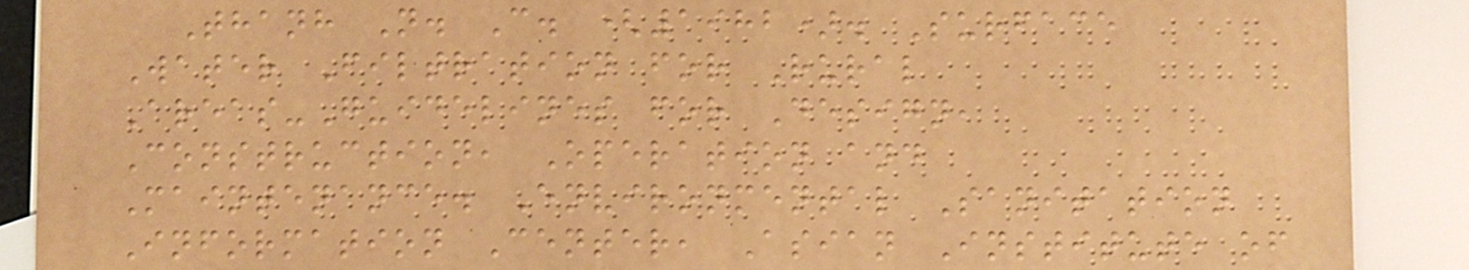Thanh N. C. (1982). Surface
Water Filtration for Rural
Areas-Guidelines for Design,
Construction, Operation and
Maintenance. Environmental Sanitation
Information Center, Asian Institute of
